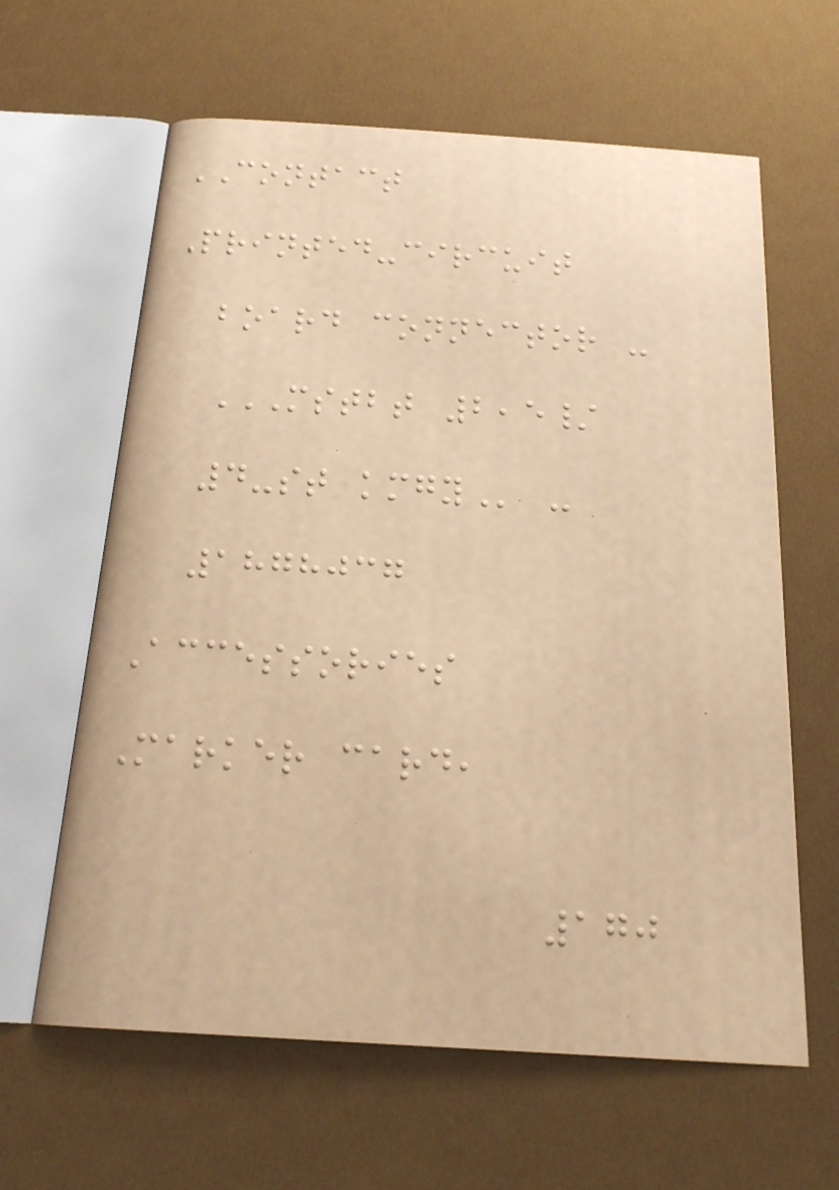CONTACT
Printed-circuit
board connector -
MSTBT 2,5/
4-ST KMGY -
1878037
Accessories
Marker card,
170
